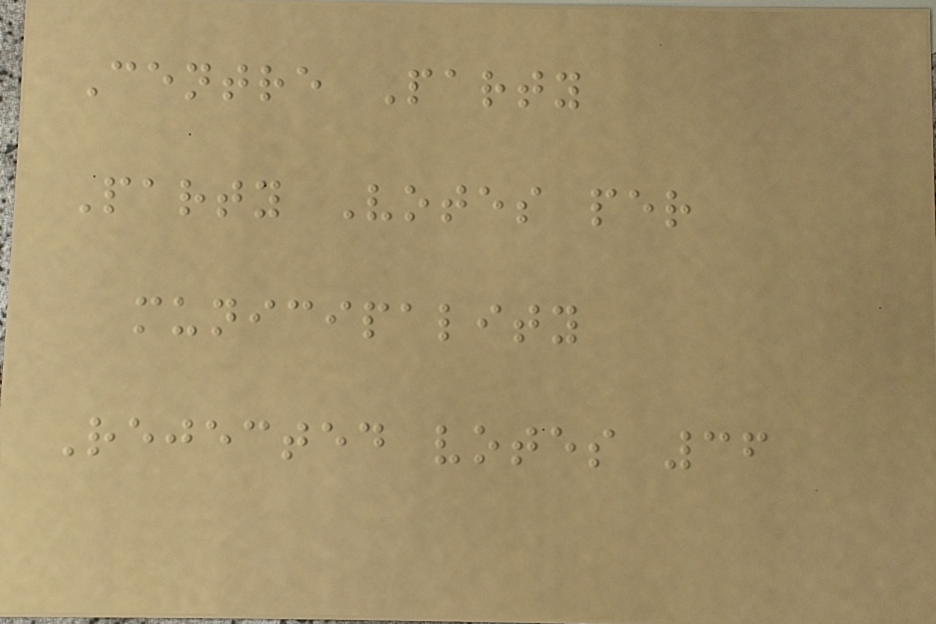Centre Party
Party Votes per
municipality
Rejected votes 36
